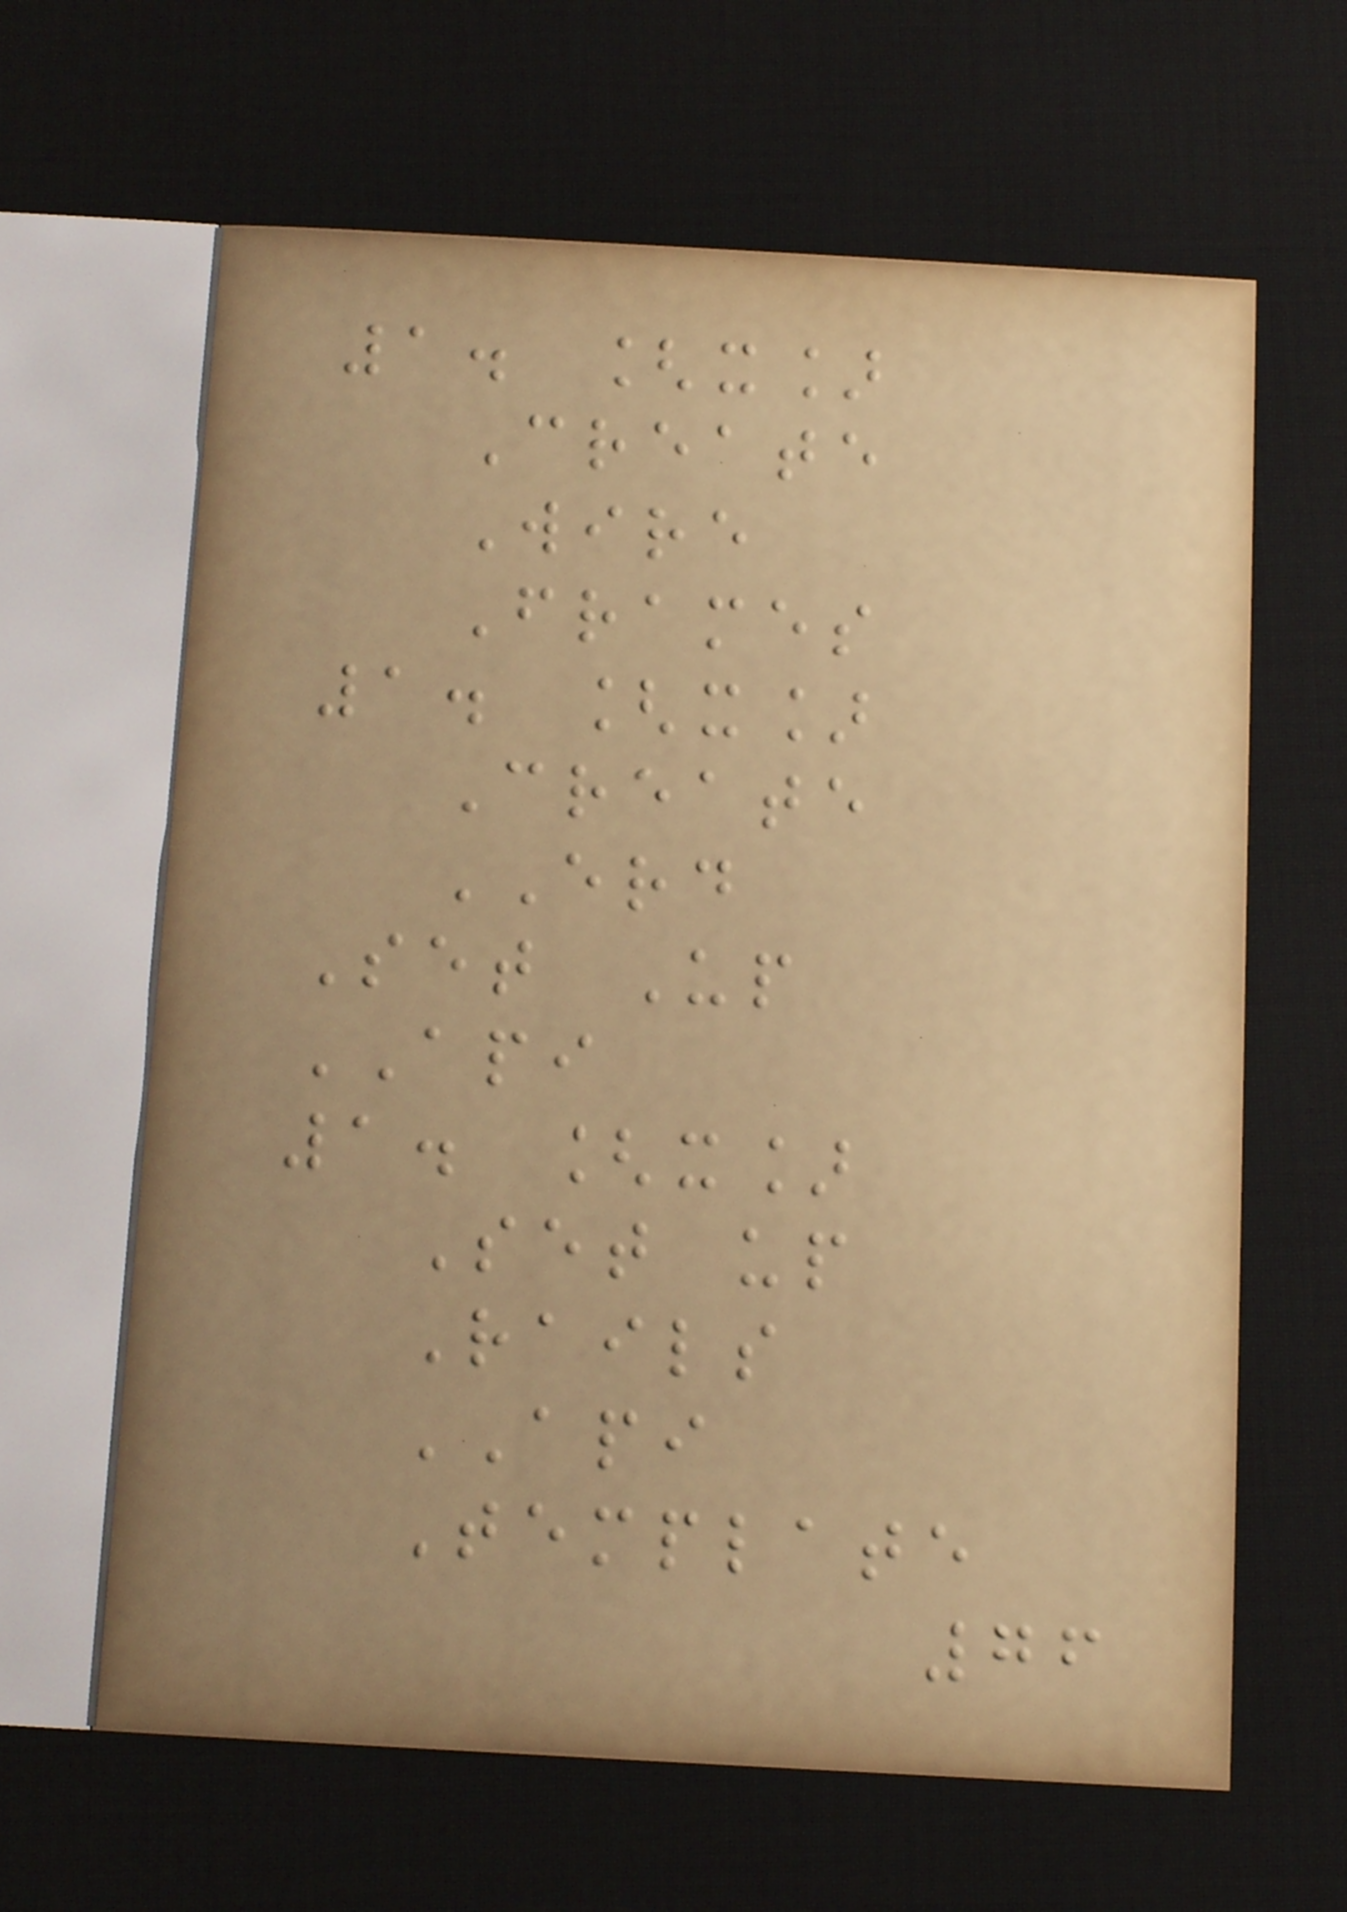1. [x]
Create
Wire
Frames
1. [x]
Create
ERD
Set Up
API
1. [x]
Set up
Rails
API
Template
76
